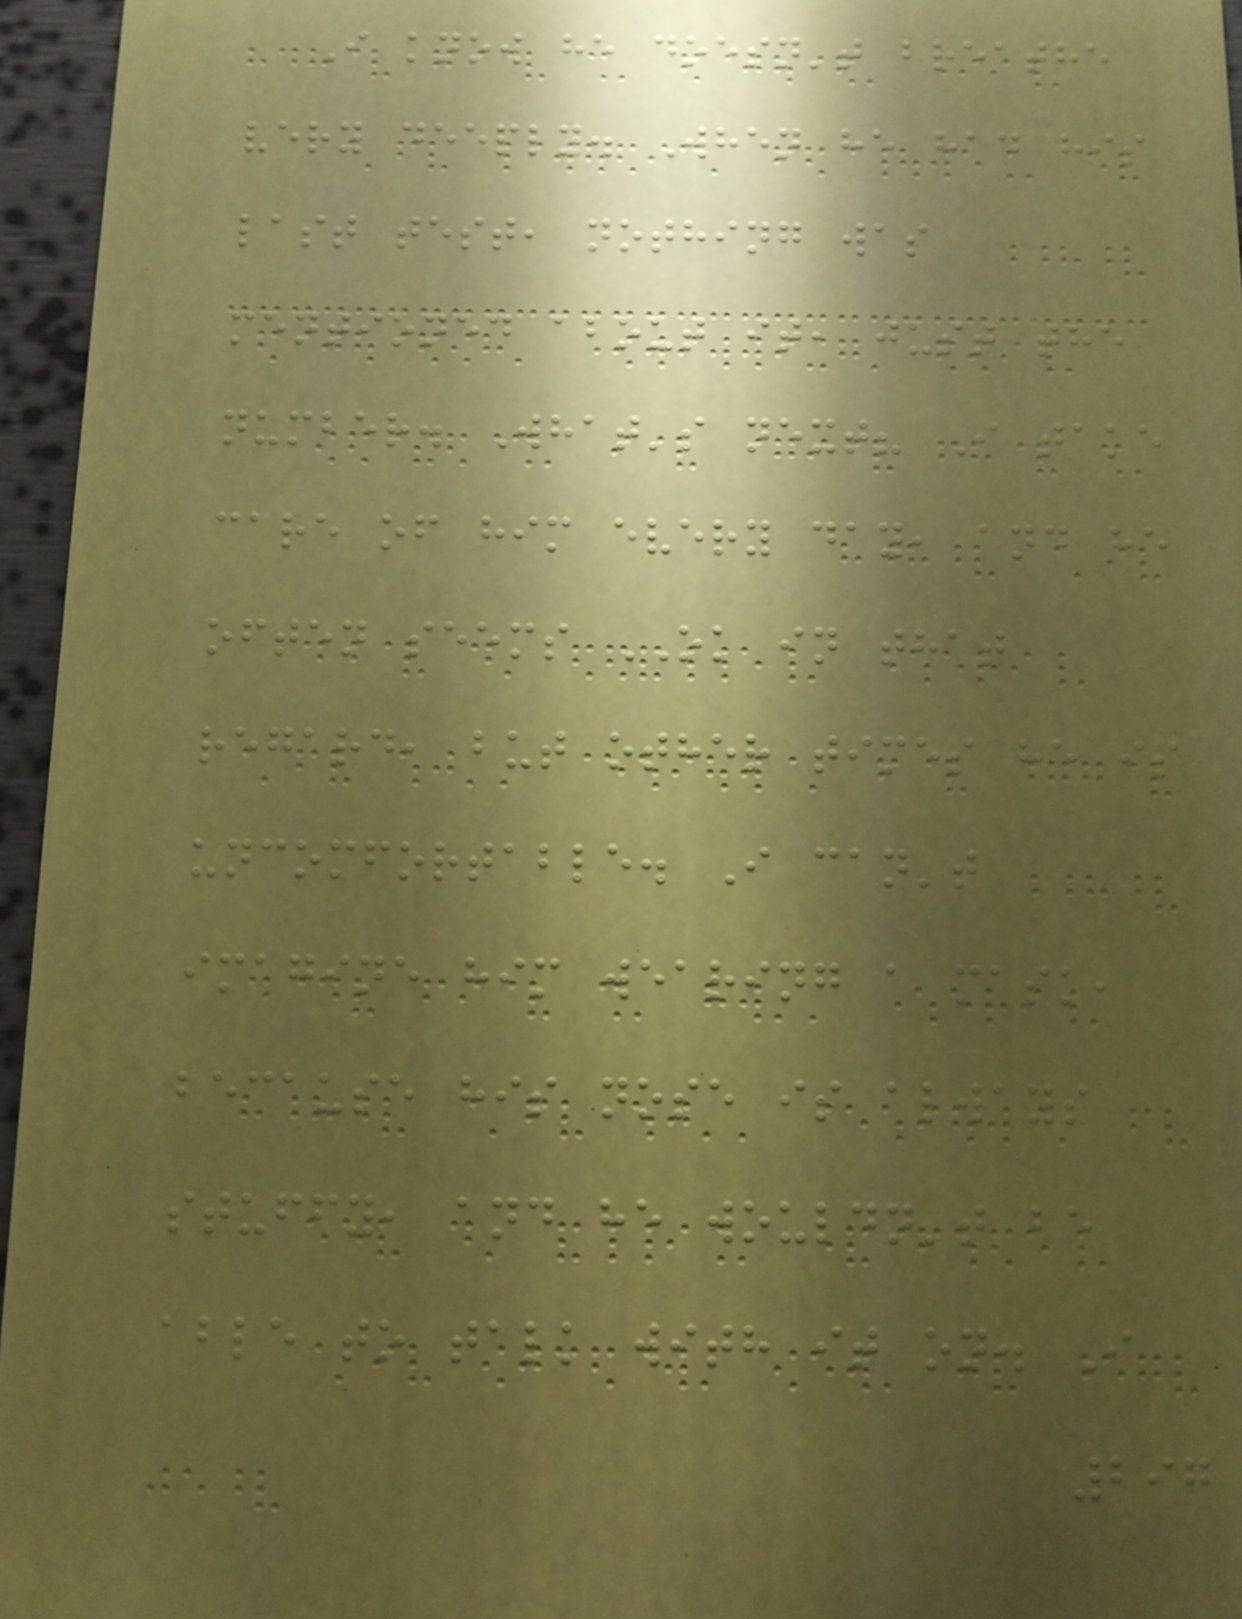I know he doesn't breathe
very deeply. When he had his
last test, nothing was
mentioned about it, just the
number. What's next? I take
care of him every day, and he
often seems OK in that
regard, but other times he is
uncomfortable. I can't
imagine him wearing a mask,
because his nose is always
stuffy, and he wouldn't be
able to talk with it on. I
297
